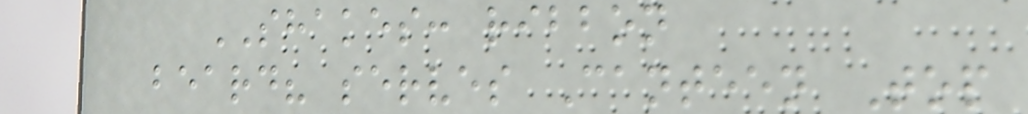SHAKES: ribbon
beard? serves Canteen Top
